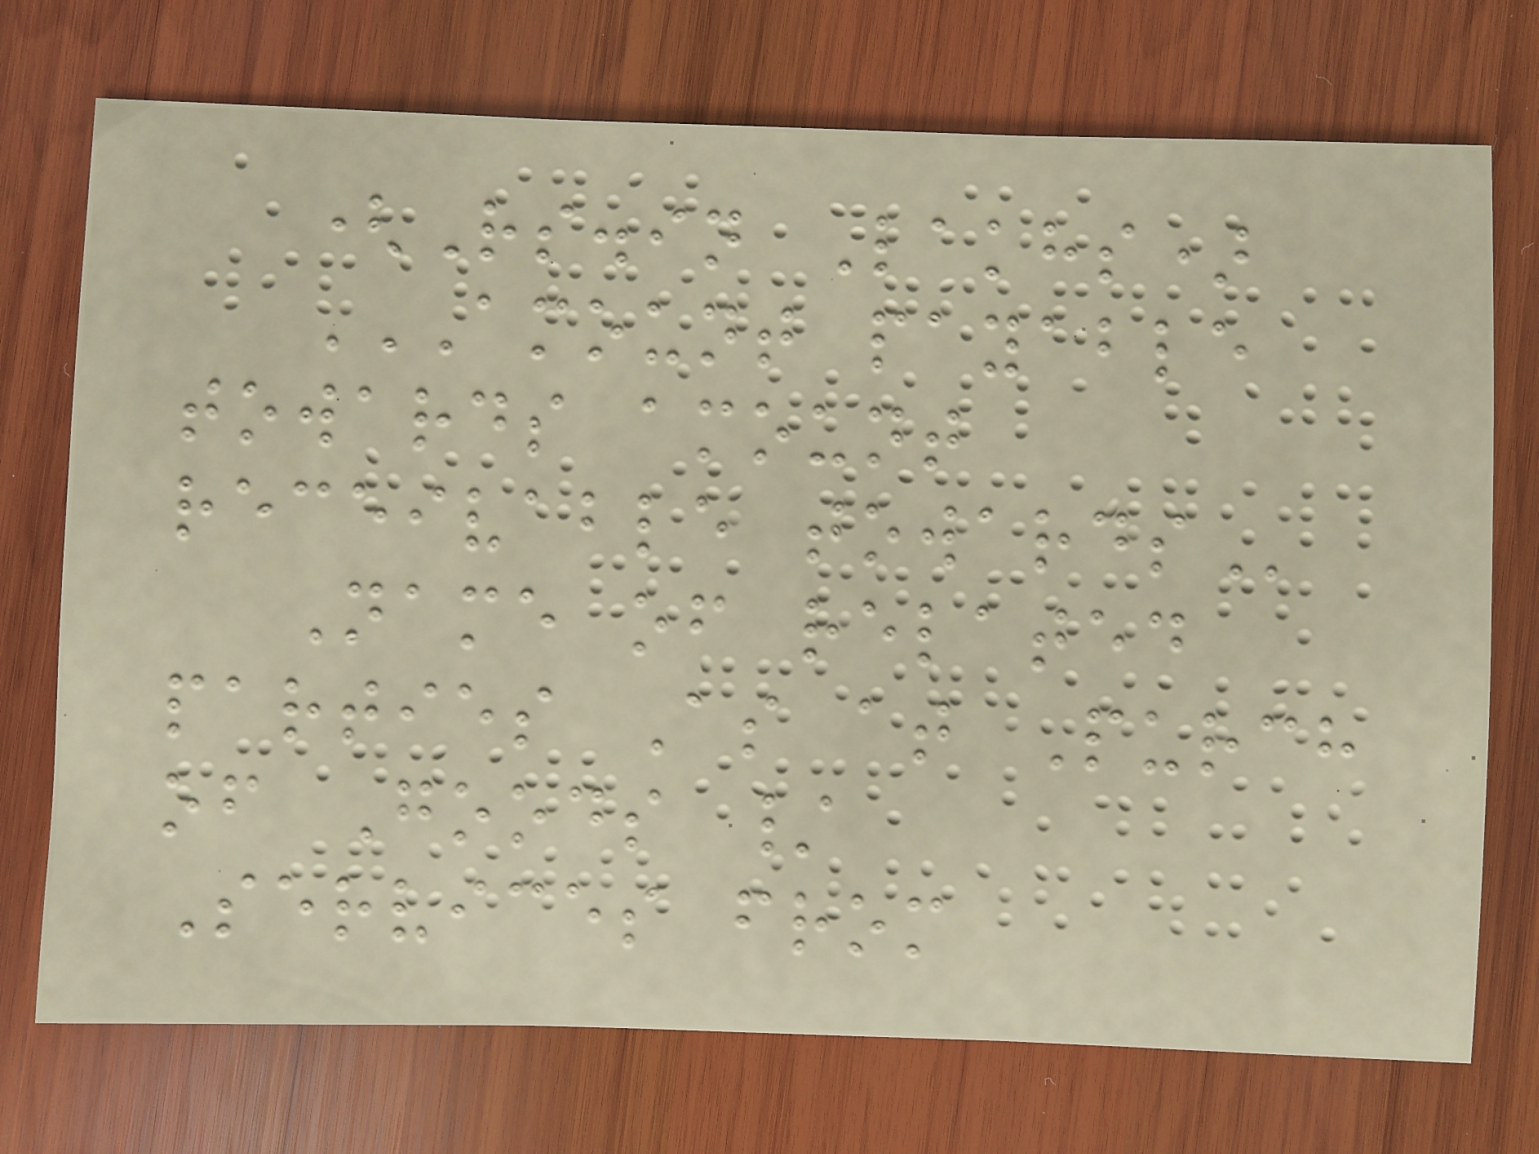(Rs.in Lakhs)
AMOUNT PAYABLE
TOWARDS AMOUNT
RECEIVABLE TOWARDS
Name of related
parties As at Purch
of Goods /
Services from
